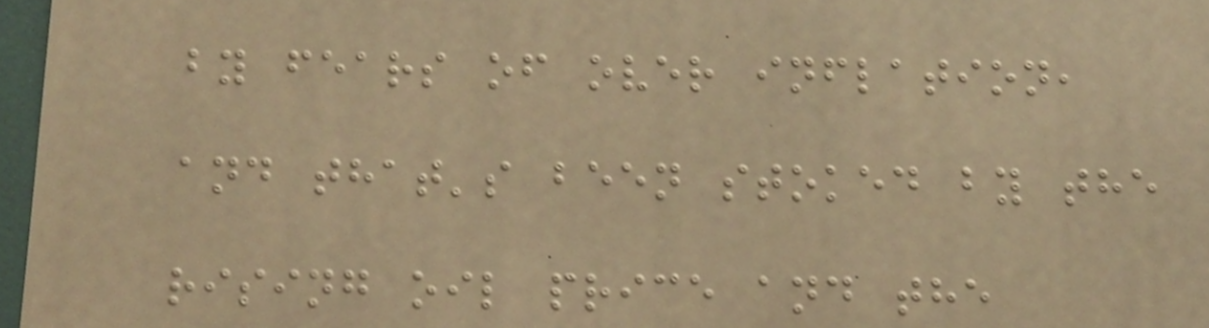by fears of over inflation,
and that's been stoked by the
rising oil price and the
